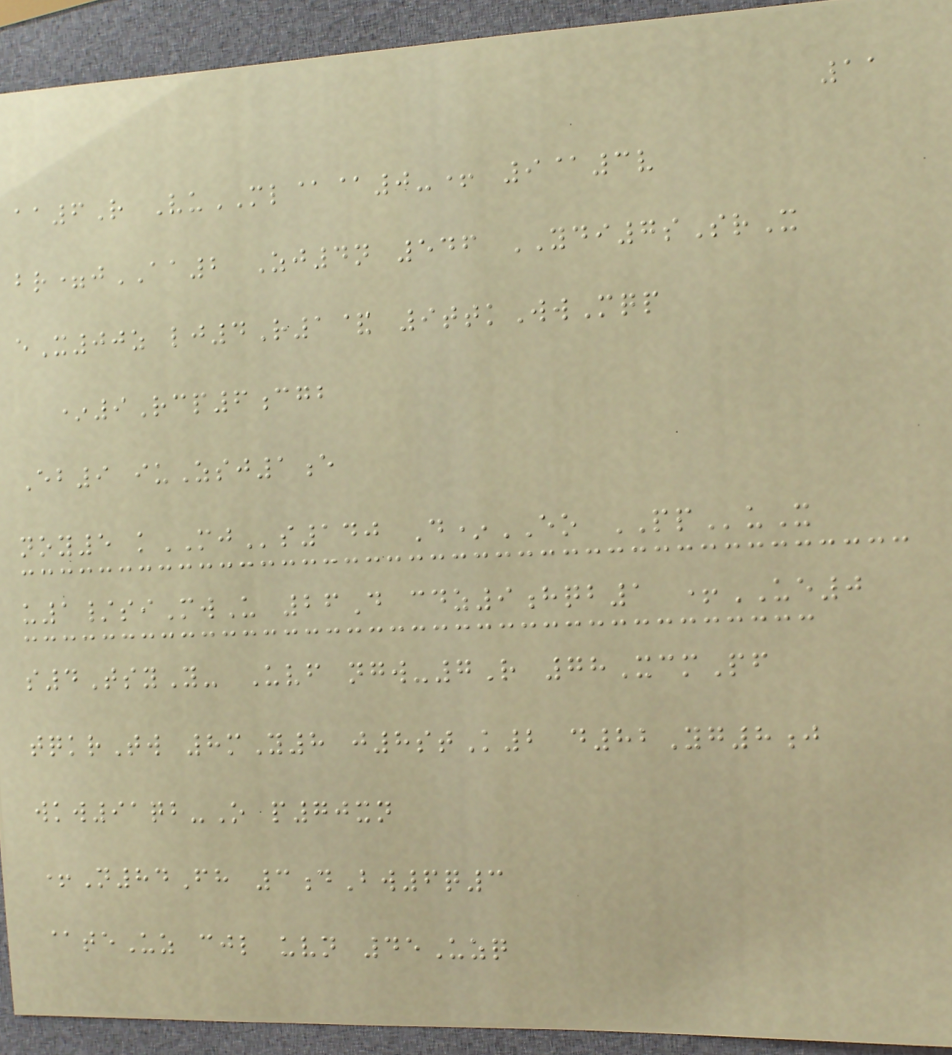11
aa6R VuML@@0-+ 9@3v
br=jAA2 Zj4n 546 YDI7sSrX
eX00z lj4R1& 9ttkWwMqp
*9Rcp6cgb
Eb9 iuZsj1e
noy5 kMJs140 D*EO PPuX
u1/siMwU 26D cdz9hqb1 +UE0
s4TsyY- Uvf ngw-7R 78XcmPf
tqkrTw 8mY8 j8stK2 d82Yg8j
wkw91qb-O p70xn
+N84Fh 3dBw6q3
@teUz cjl uvn 45Uzq
